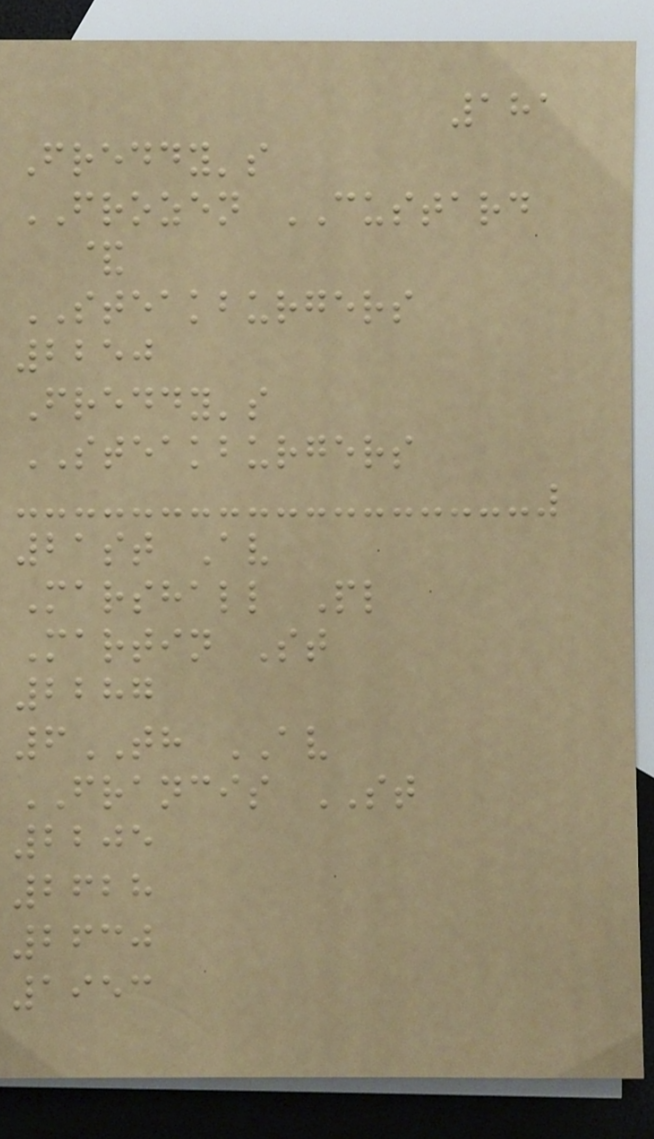181
Freddy's
FROZEN CUSTARD
&
STEAKBURGERS
2250
Freddy's
STEAKBURGERS
21st Av
Marshall Pl
Martin St
2287
6TH AV
FRANCIS ST
2205
2628
2630
1953
